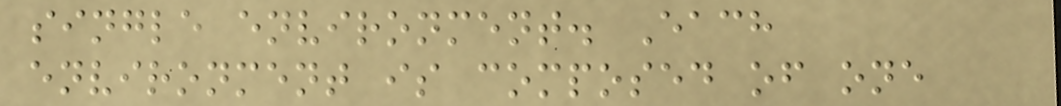single environment. Each
environment is composed of one
